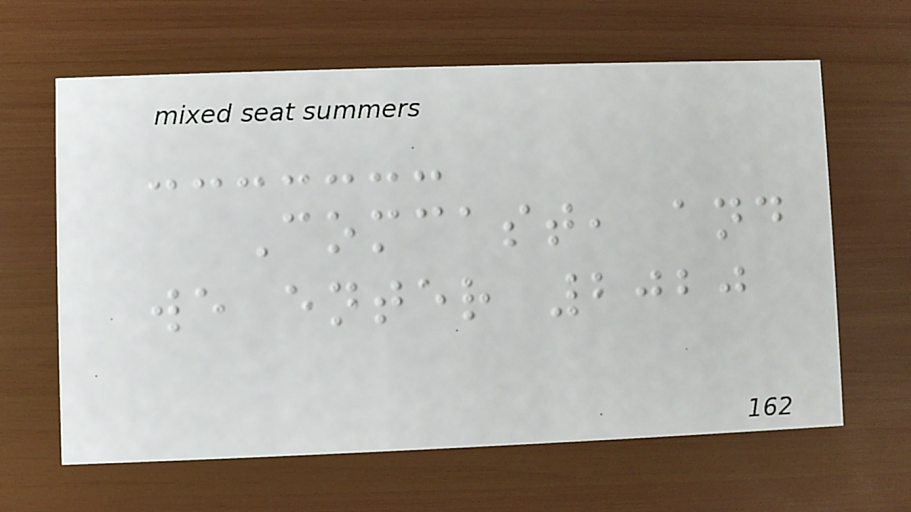Comcast, and
we enter 2020
